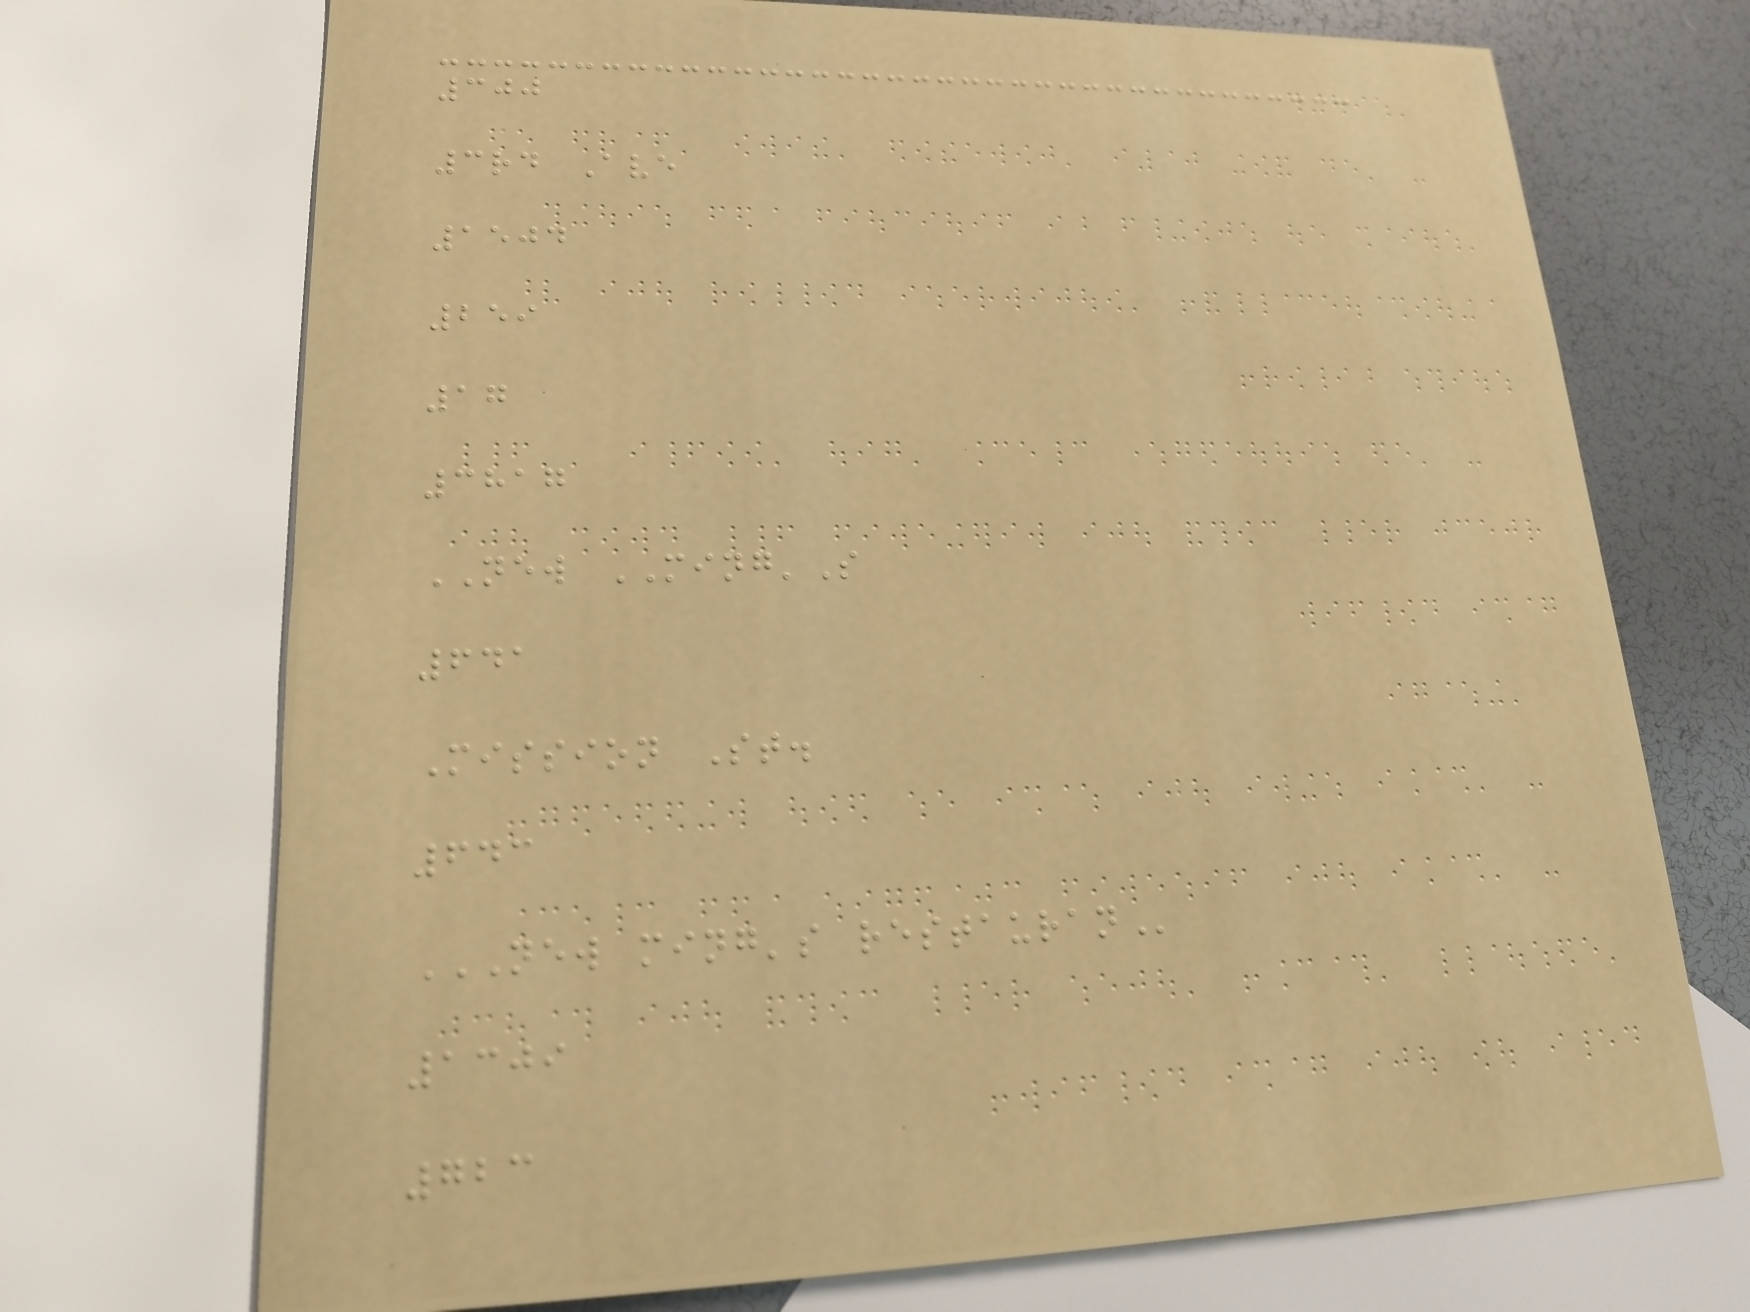300
3rd Ave
1504
259
17
3817
NEW MING'S
641
Mission St.
643
NEW MING'S RESTAURAN
1309
723
